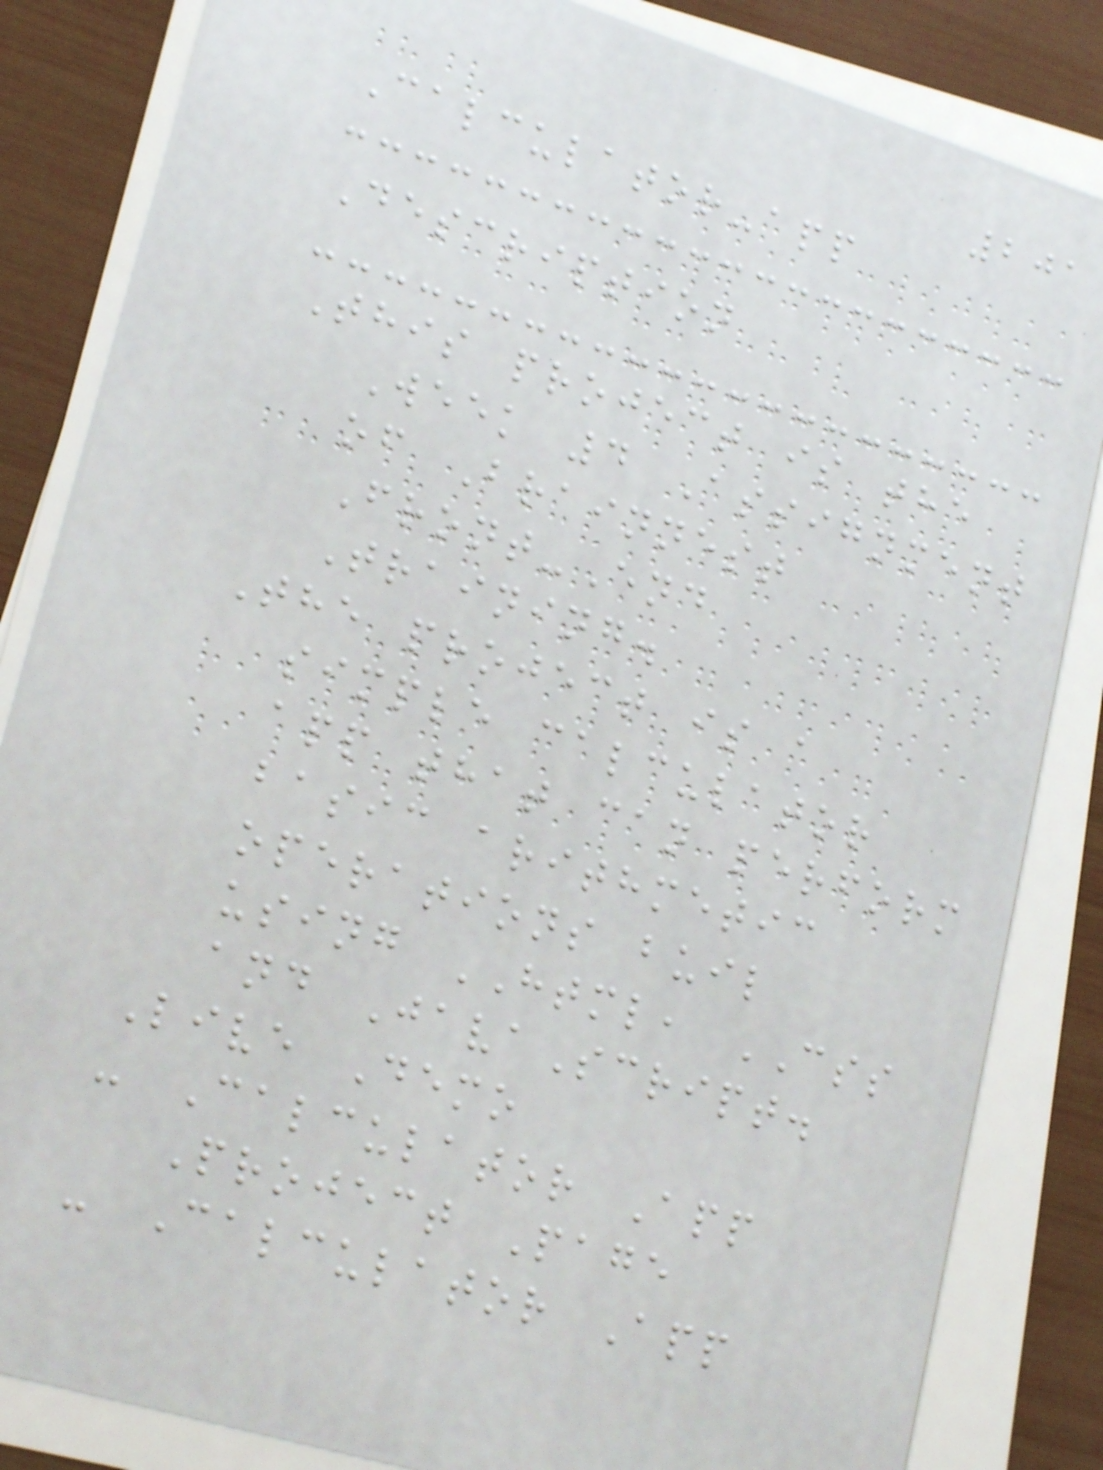201
Calculator-app
Description
This project is the
Week 4 Assignment
of Brainnest
Front-End
Training.
The project is a
simple calculator
app that can perform
basic arithmetic
operations buil
using HTML, CSS
and JavaScript.
Live Demo
- Calculator App
Project Page
- Calculator App
